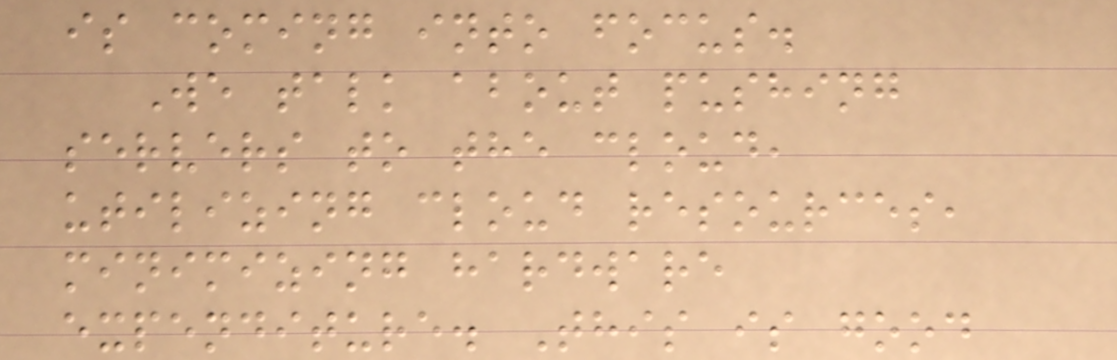is coming into focus.
We talk about pushing
servers to the cloud,
utilizing cloud resources,
minimizing hardware
expenditure. This is good
